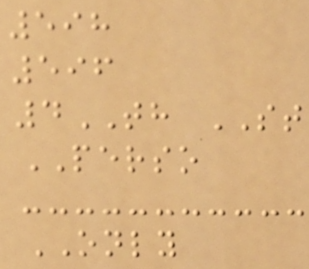598
596
4TH ST
PERSO
ONLY
